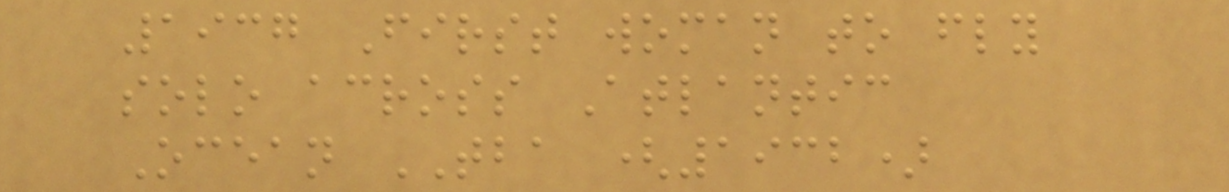1937 First woman to fly
solo across Atlantic
Ocean TBA (1932)
